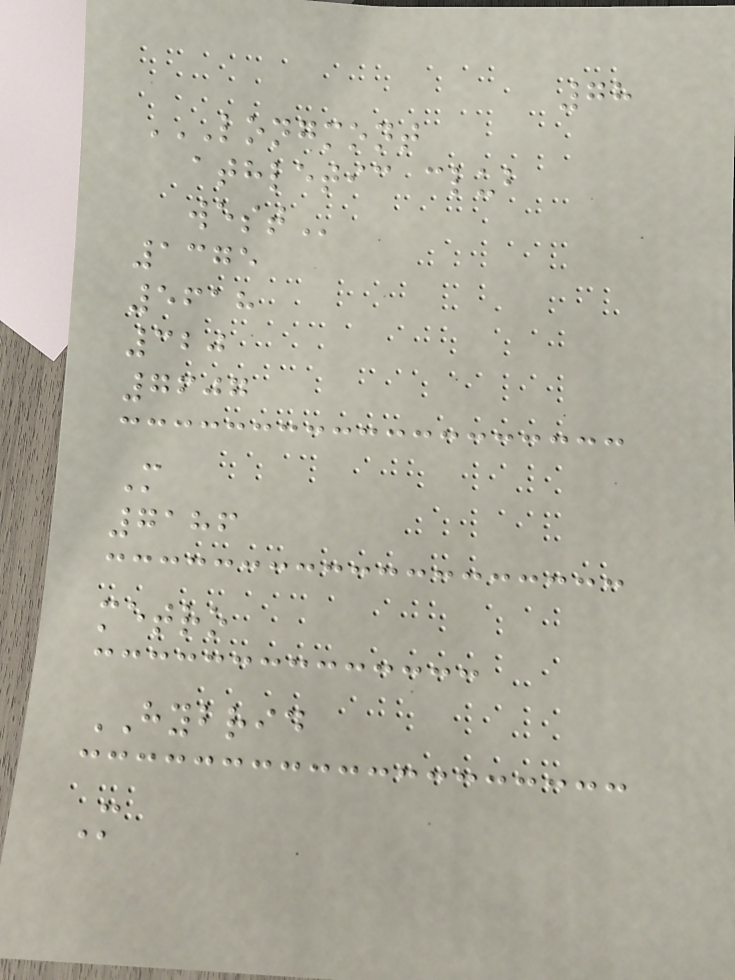78
LONGMONT
ATHLETIC CLUB
WEST
1375
5618
320
7607
M
7186
metro
HYBRID
M
